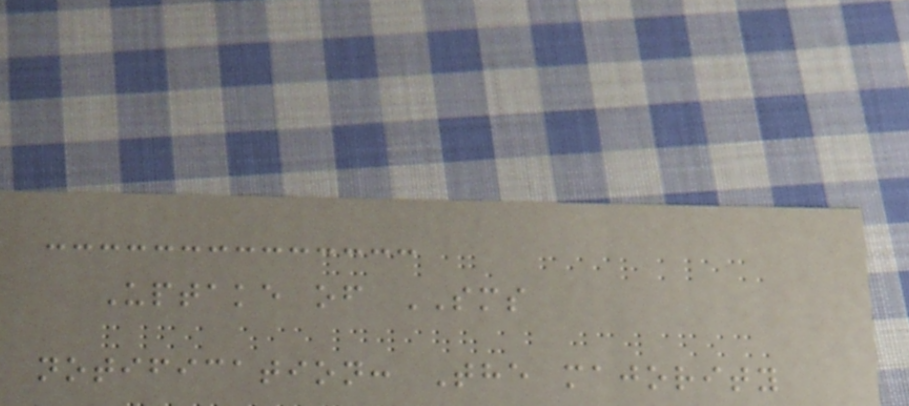Uptake of SMS
notification: The majority
